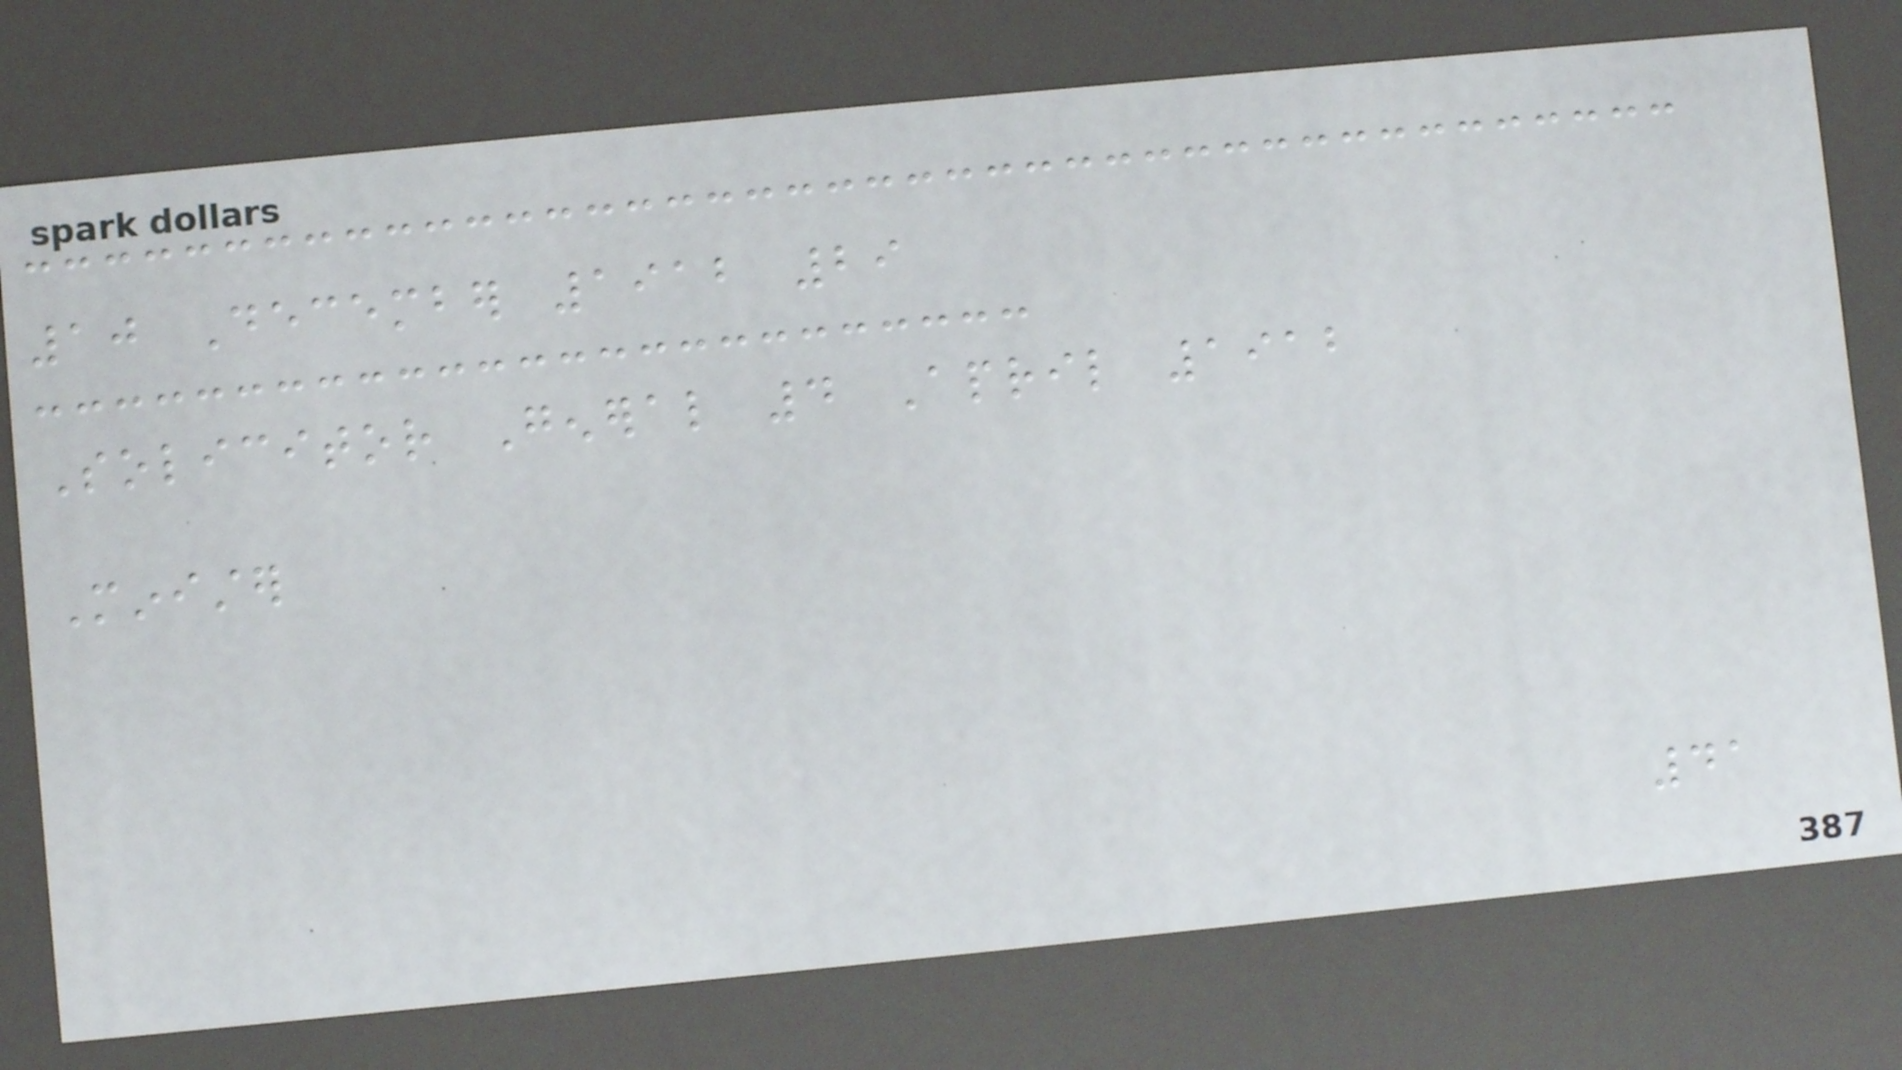10 December 1912 29
Solicitor General 4 April 1912
Minister
41
